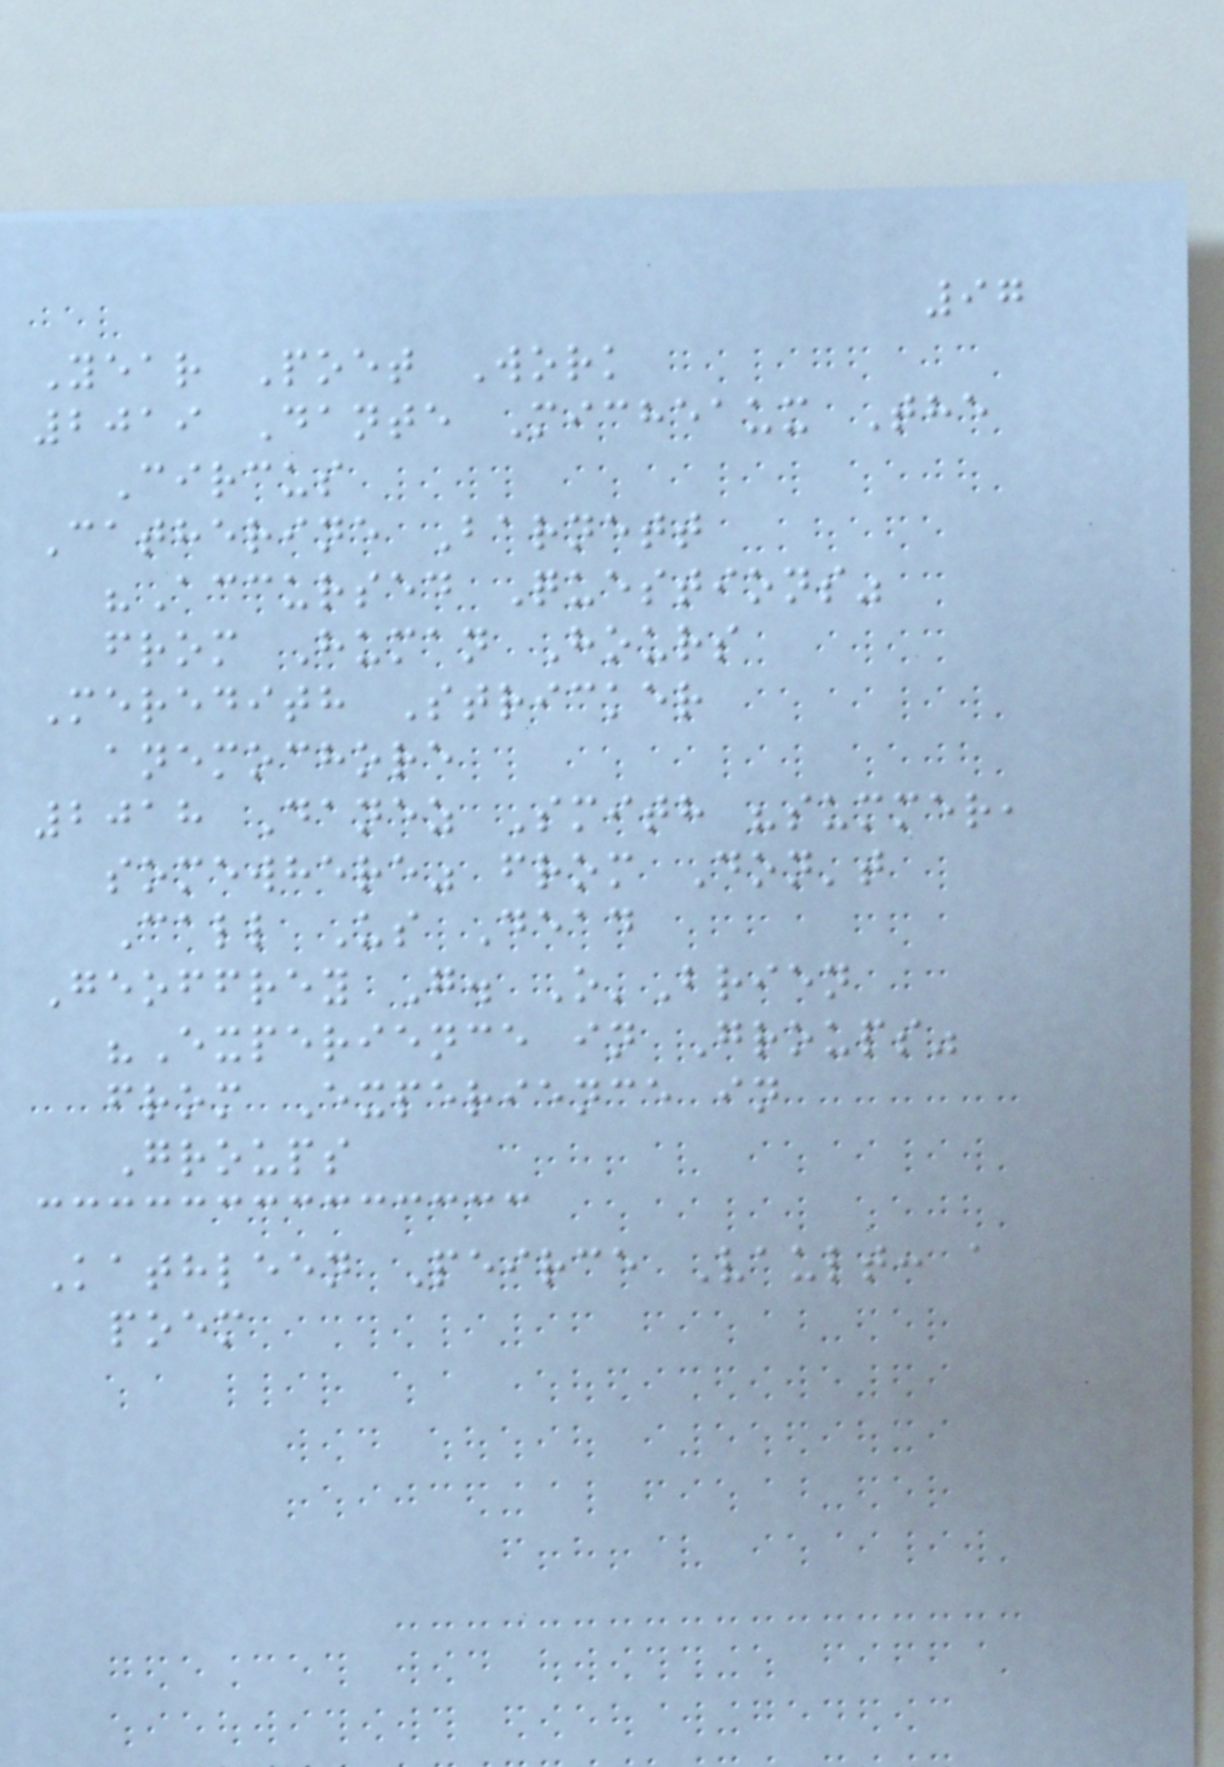97
Year Poet Work
2019 Dante Micheaux The
Circus
Catherine Barnett
"Accursed Questions"
from Human Hours
Meredith Stricker
anemochore
2018 Danez Smith "summer,
somewhere" from Don't
Call Us Dead
Geoffrey G. O'Brien
"Experience in Groups"
from Experience in
Groups
Kathleen Peirce Vault: a
poem
